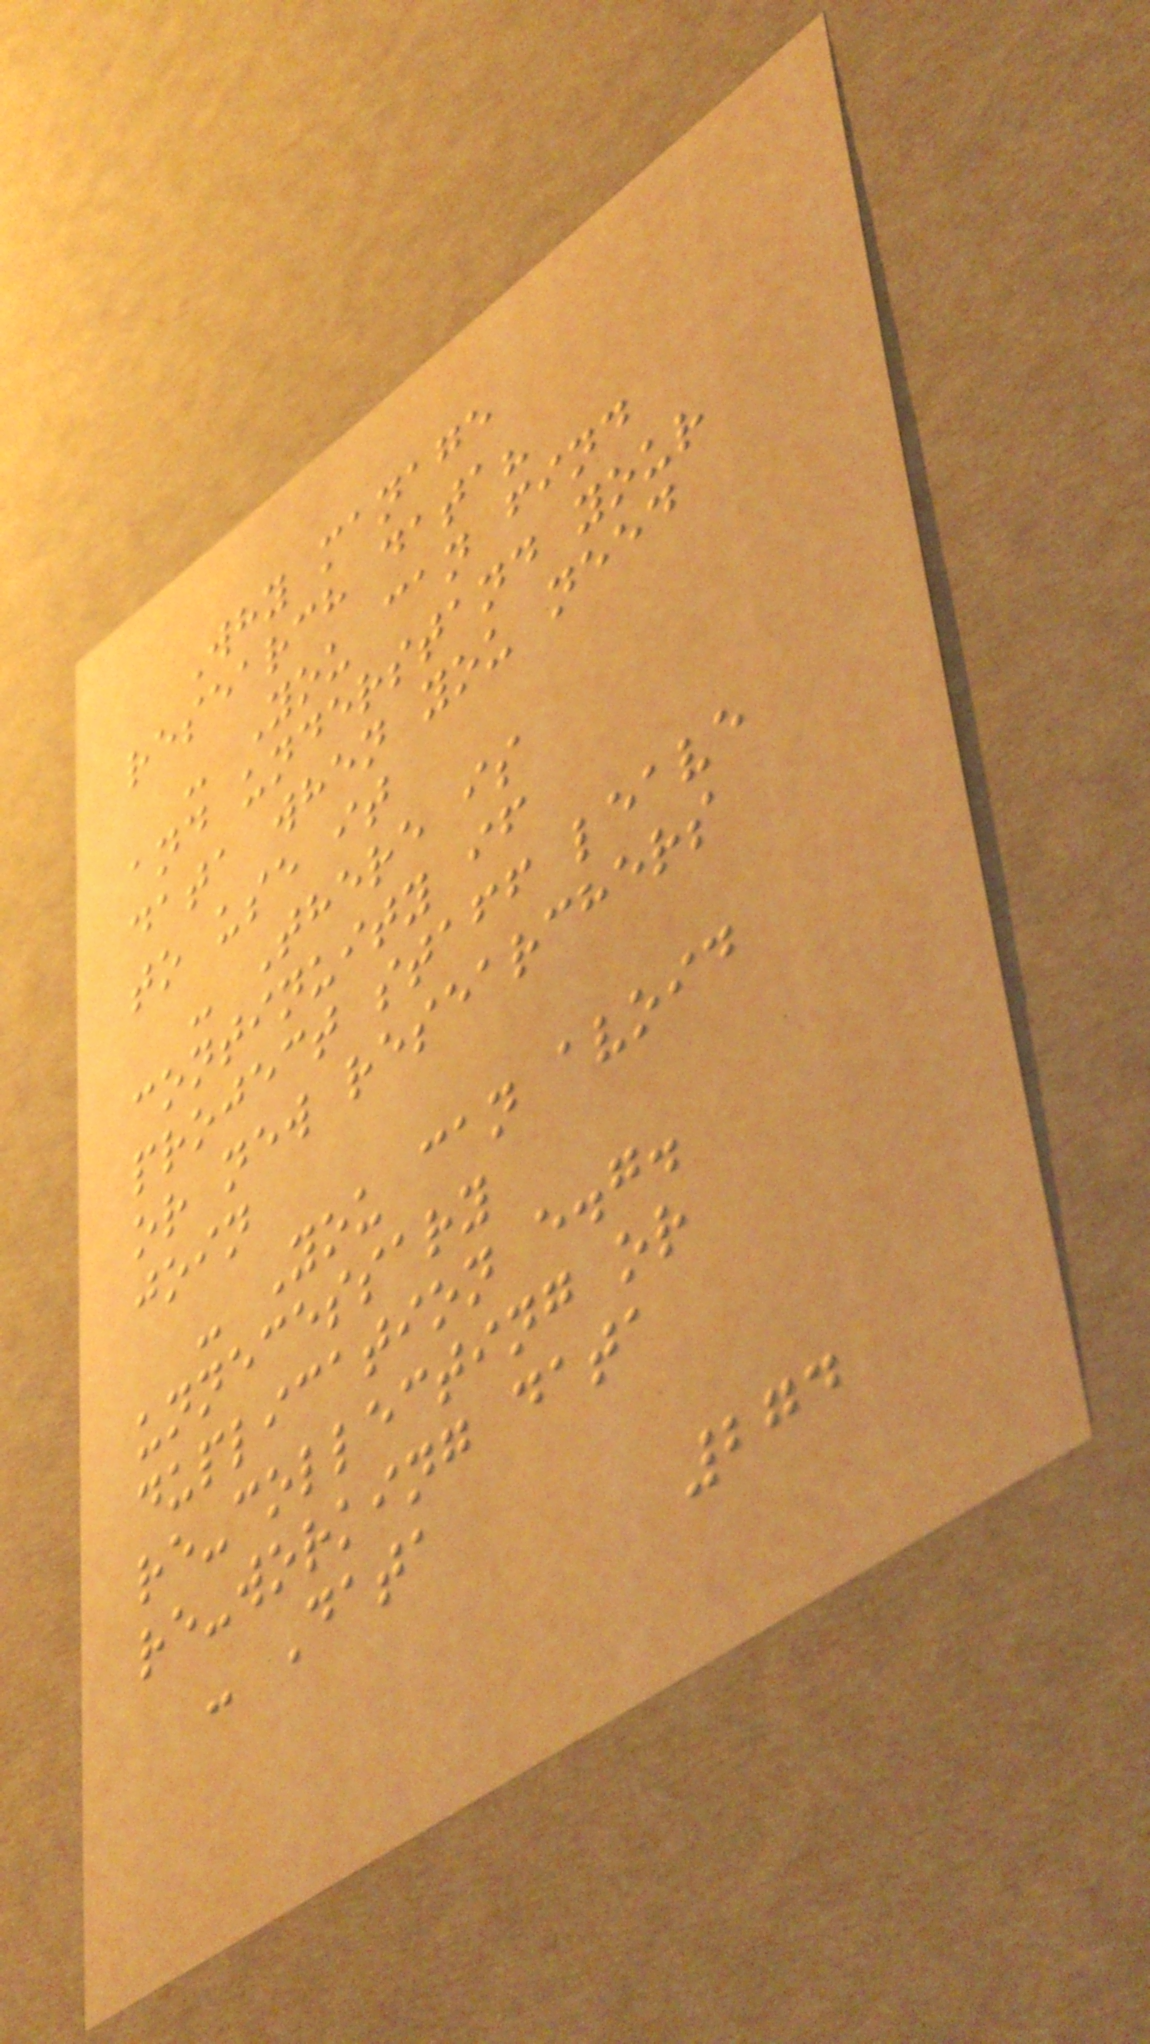Why manage
research data?
- You can find
and understand your
data when you need
to use it
- There is
continuity if
project staff leave
or new researchers
join
- You can avoid
unnecessary
duplication e.g.
re-collecting or
re-working data
- Data
274
